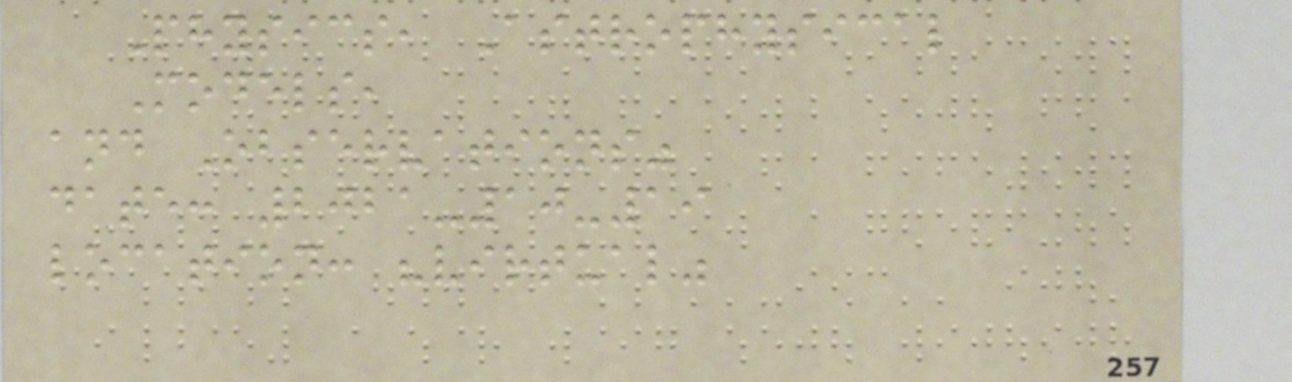Physics, Astrophysical
Models,
and Observations"
date: 2021-10-19
location: "virtual"
